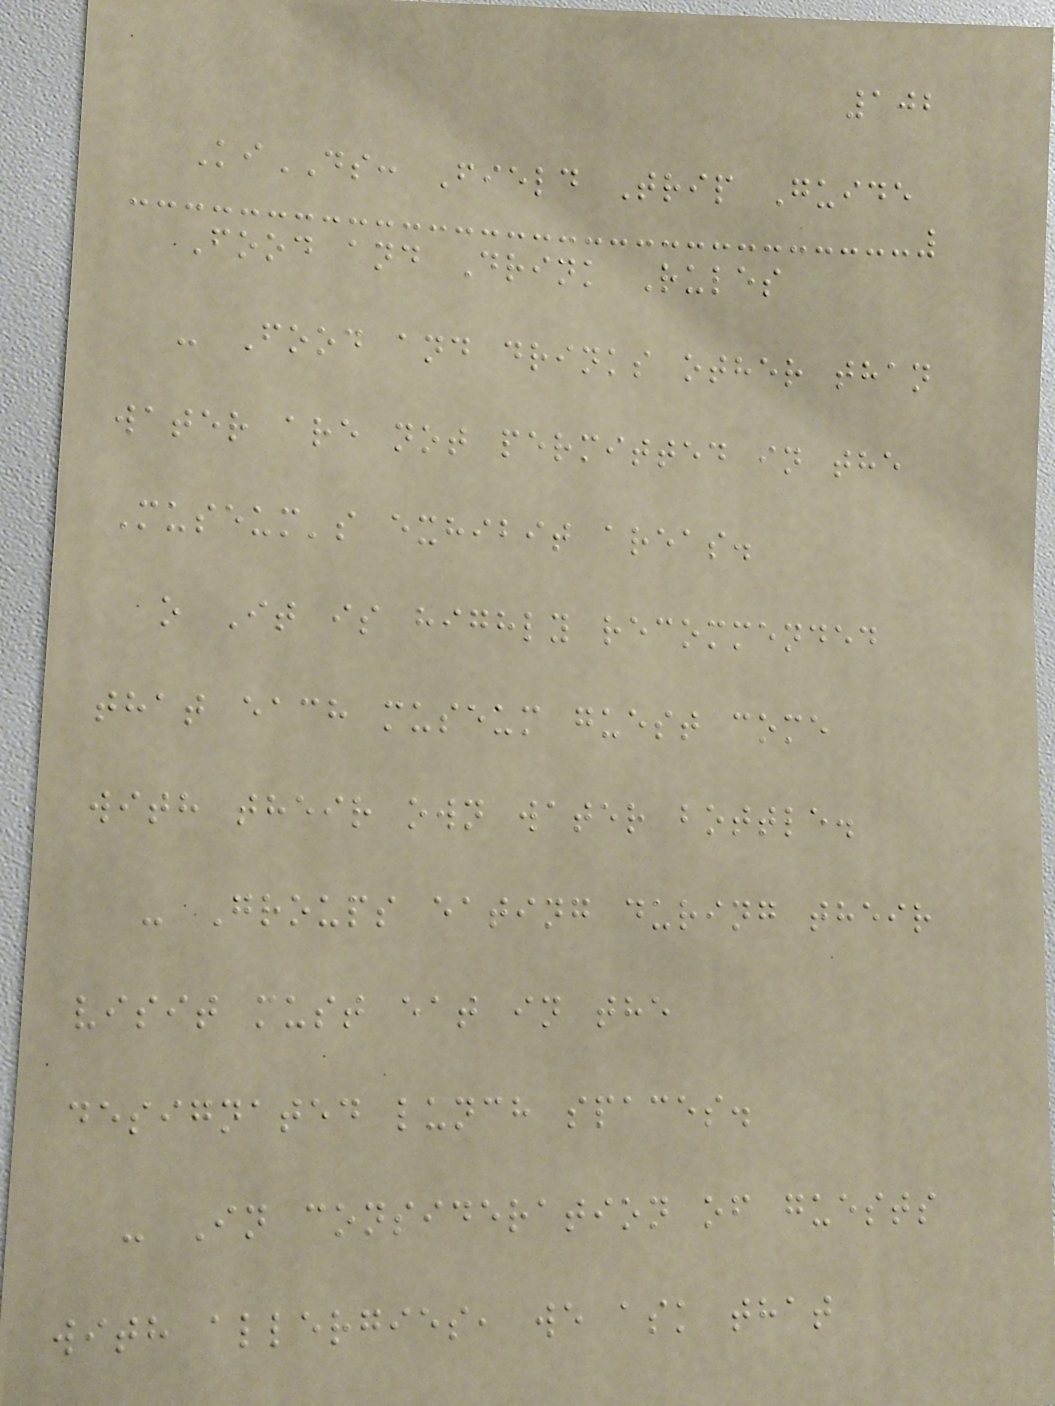102
KiDS: Field Trip Guide
Food and Drink Rules
- Food and drinks other than
water are not permitted in the
Museum's exhibit areas.
o It is highly recommended
that each museum guest come
with their own water bottle.
- Groups eating during their
visit must eat in the
designated lunch spaces.
- In consideration of guests
with allergies, we ask that
